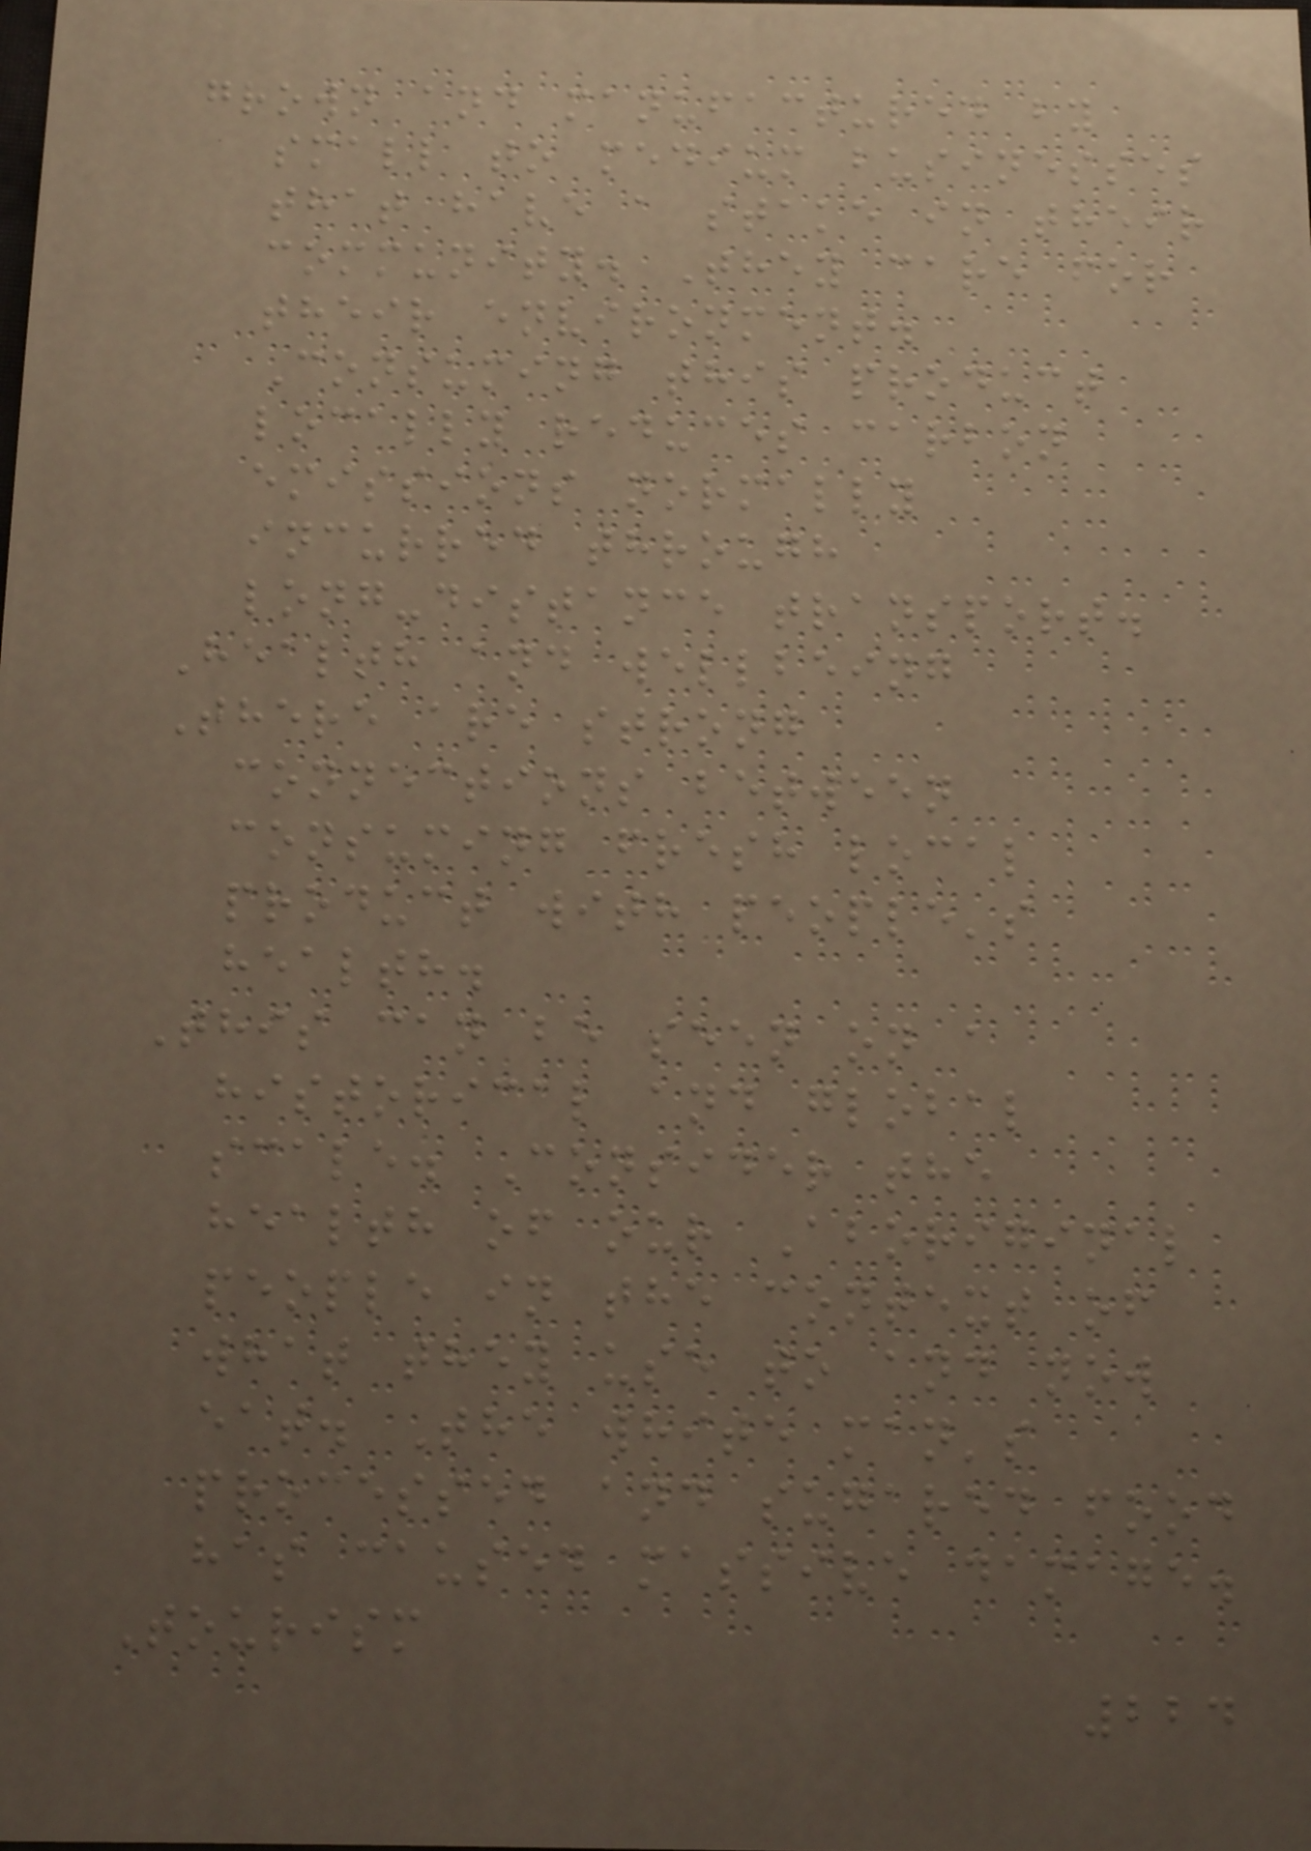grown and manufactured by
small to medium businesses
that have a stake in their
community. They care for
their environment.
Consuming this product
locally reduces carbon
emissions normally
incurred through
long-distance transport.
Health and wellbeing
There are strong
connections between
consuming fresh local
product with people's
health.
This can be seen on a
historical and global
scale. Consider the
health of our Aboriginal
people in the context of
what they use to and now
eat. The white man's
processed and sugared food
has caused massive damage.
Tourism
224
